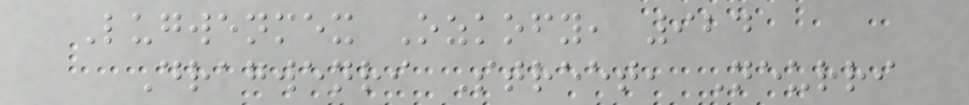Lugwenmex Ozkofy, 924
Dragwenri Street, Neurri
